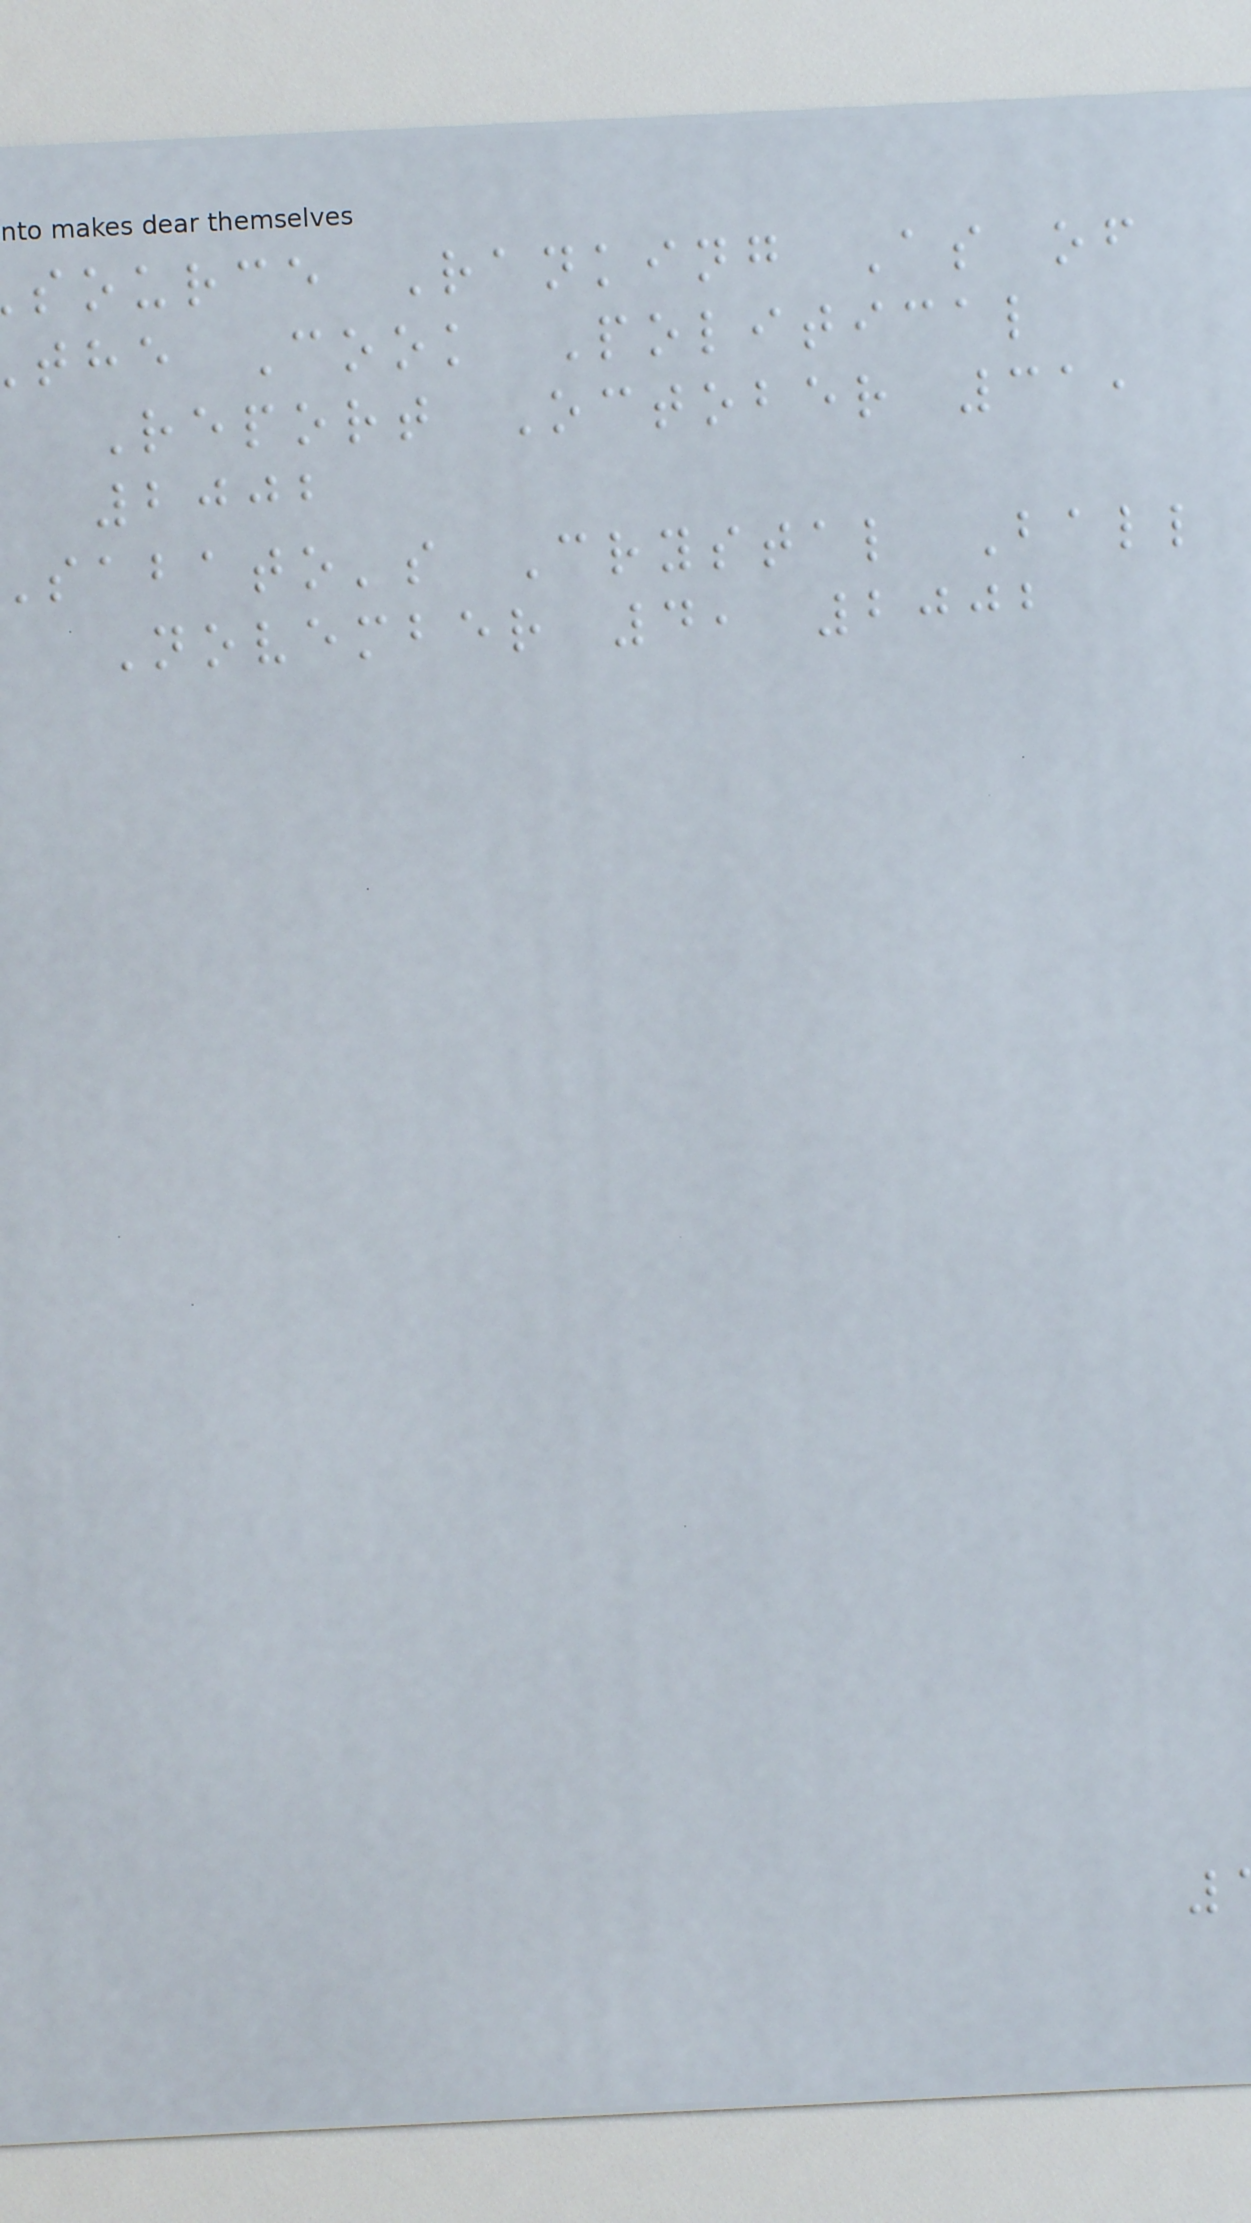source Ranking As of
the Cook Political
Report October 31,
2002
sabato's Crystal Ball
November 4, 2002
